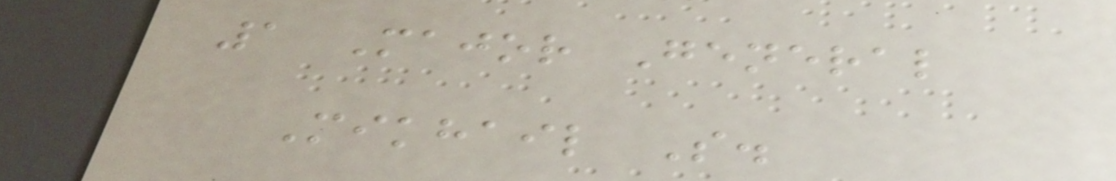1 Major General
Mikhail S.
